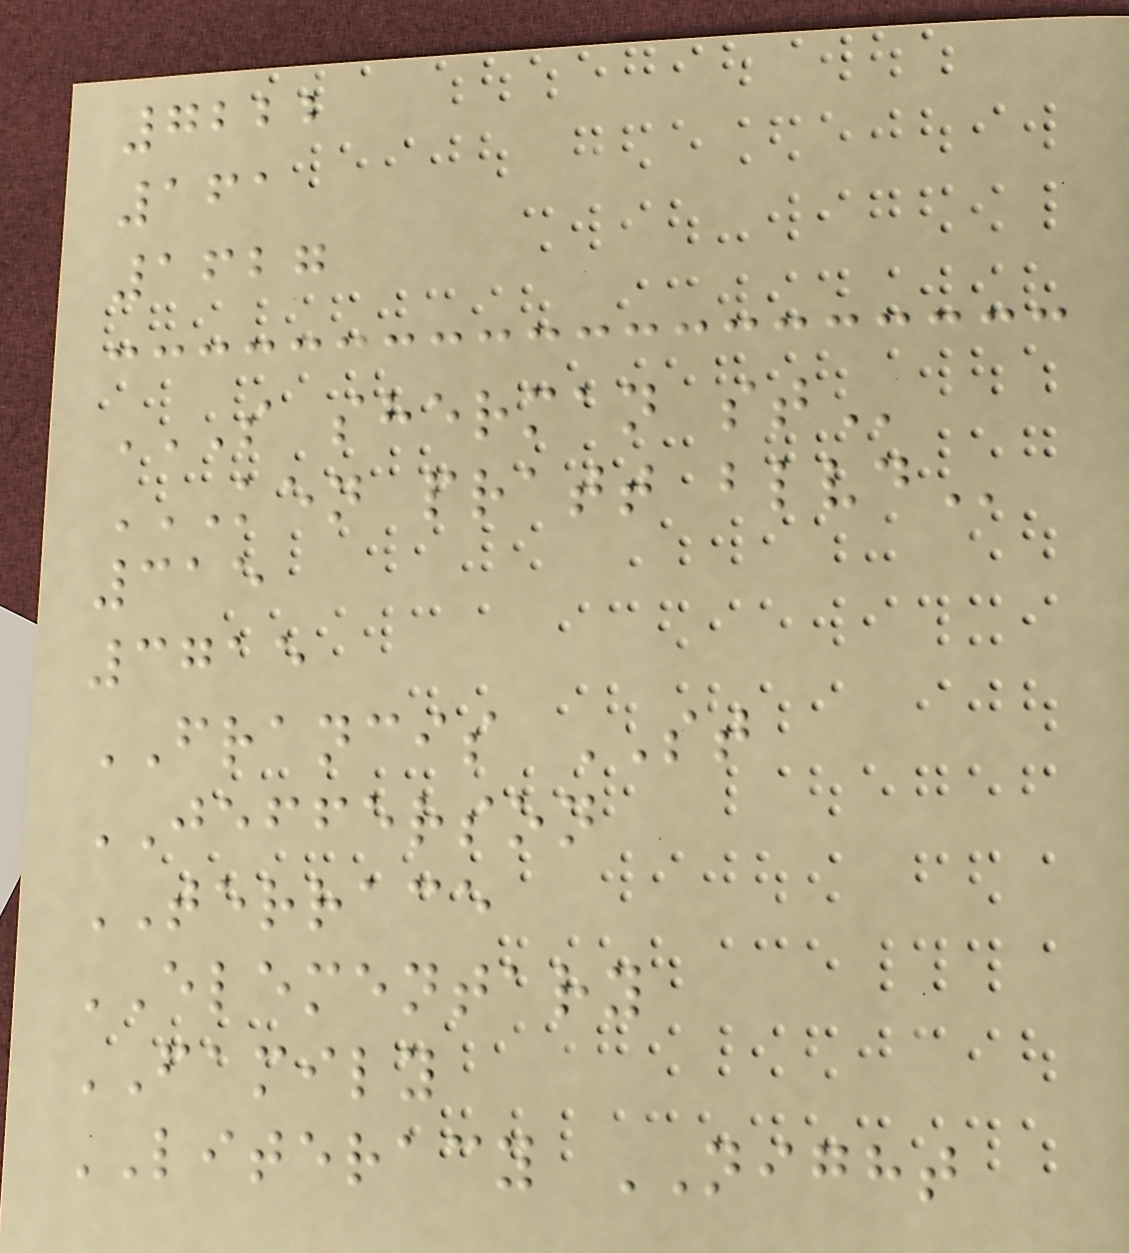7222
161
1627
S SHERMAN ST
KEN PRATT BLVD
315
3715
FRANCIS ST
JEFFERSON
TERRACE
ELEMENTARY
FAMILY
LITERACY NIGHT
